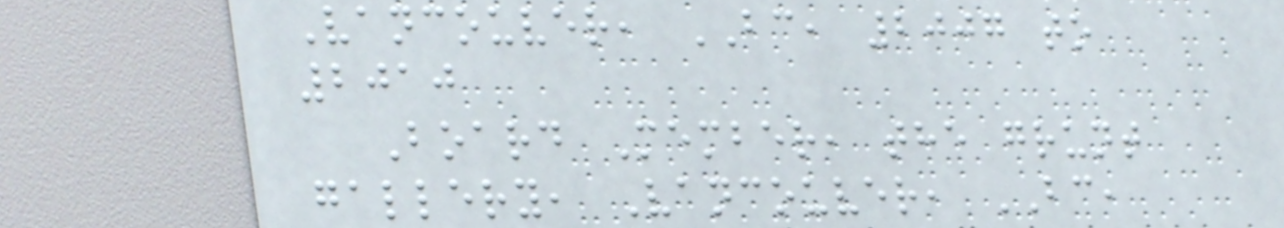Vancouver, BC, 2007 to
2010
Board Member, the grunt
gallery, Vancouver, BC,
